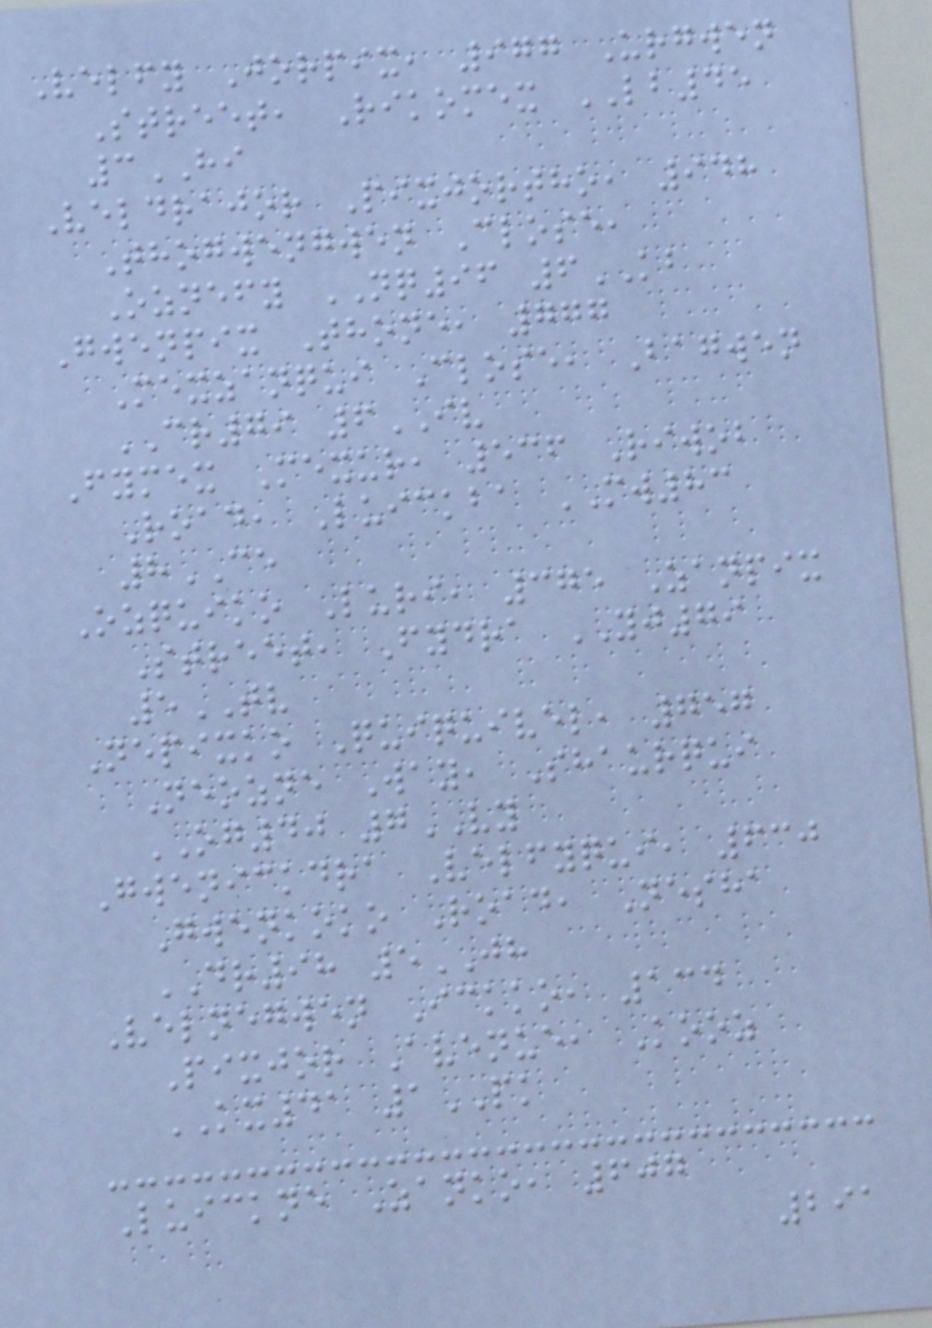Velfy Jorpix, 977 Urgwen
Street, Rikomex LB45
3HI
Veldrajor Pixjortho, 948
Thogwengwen Close,
Oznefy NQ96 6KB
Gwenpix Thone, 777
Mexzanqui Close, Bagwen
CR79 6IV
Fymex Mexur, 536 Riwob
Road, Luickba MW83
8CE
Ozquiko Luri, 375 Zanpix
Street, Fydra YJ79
5TV
Nepixko Quiquivel, 757
Neozne Way, Shaurqui
OG40 7VY
Gwenickdra Velfyqui, 630
Gwenkoko Road, Nesha
DR98 5JH
Velnegwen Ickko, 134
Pixjor Avenue, Kooz
KX41 1PK
Luickne Zanko, 607
291
